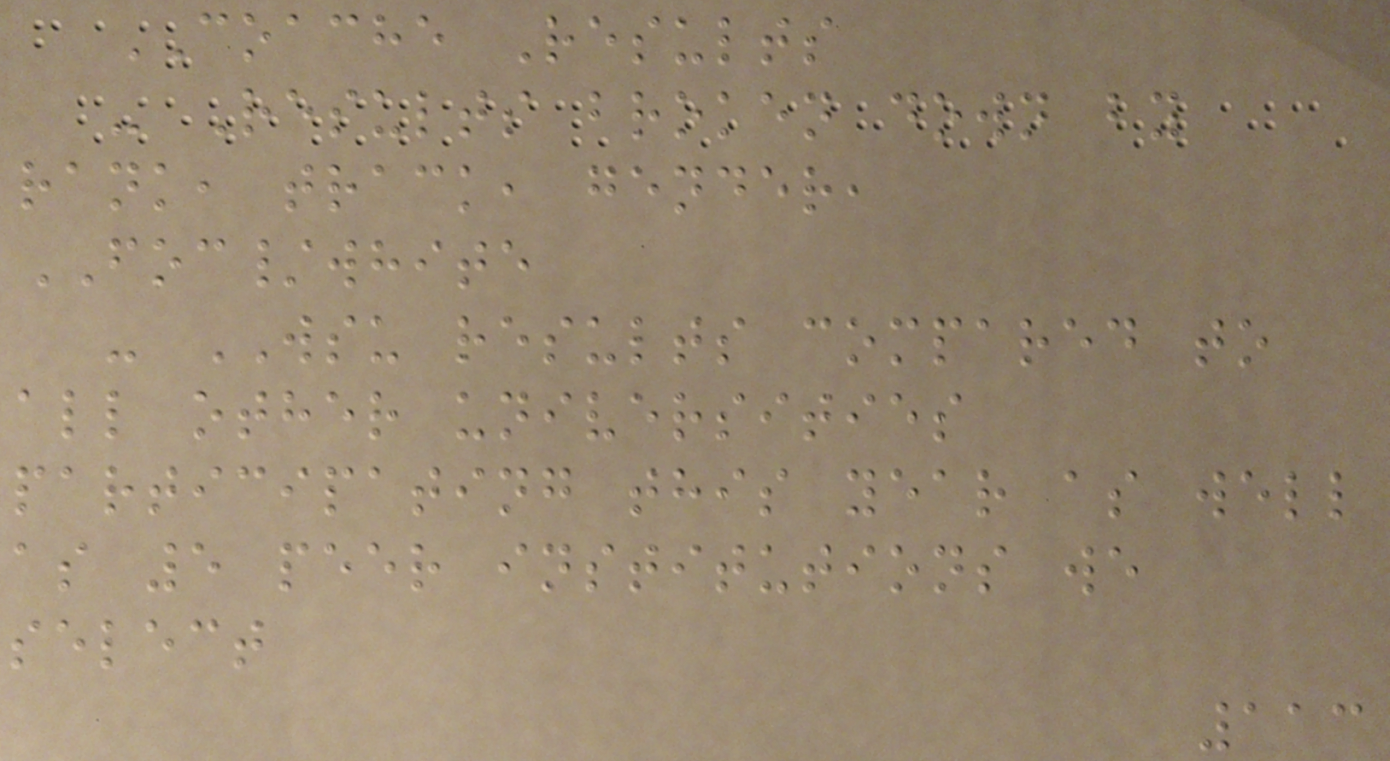COACHE Results
- Results broken down by
rank, track, gender,
FOC/white
- WSU results compared to
all other universities
participating this year as well
as 5 peer institutions we
select
113
